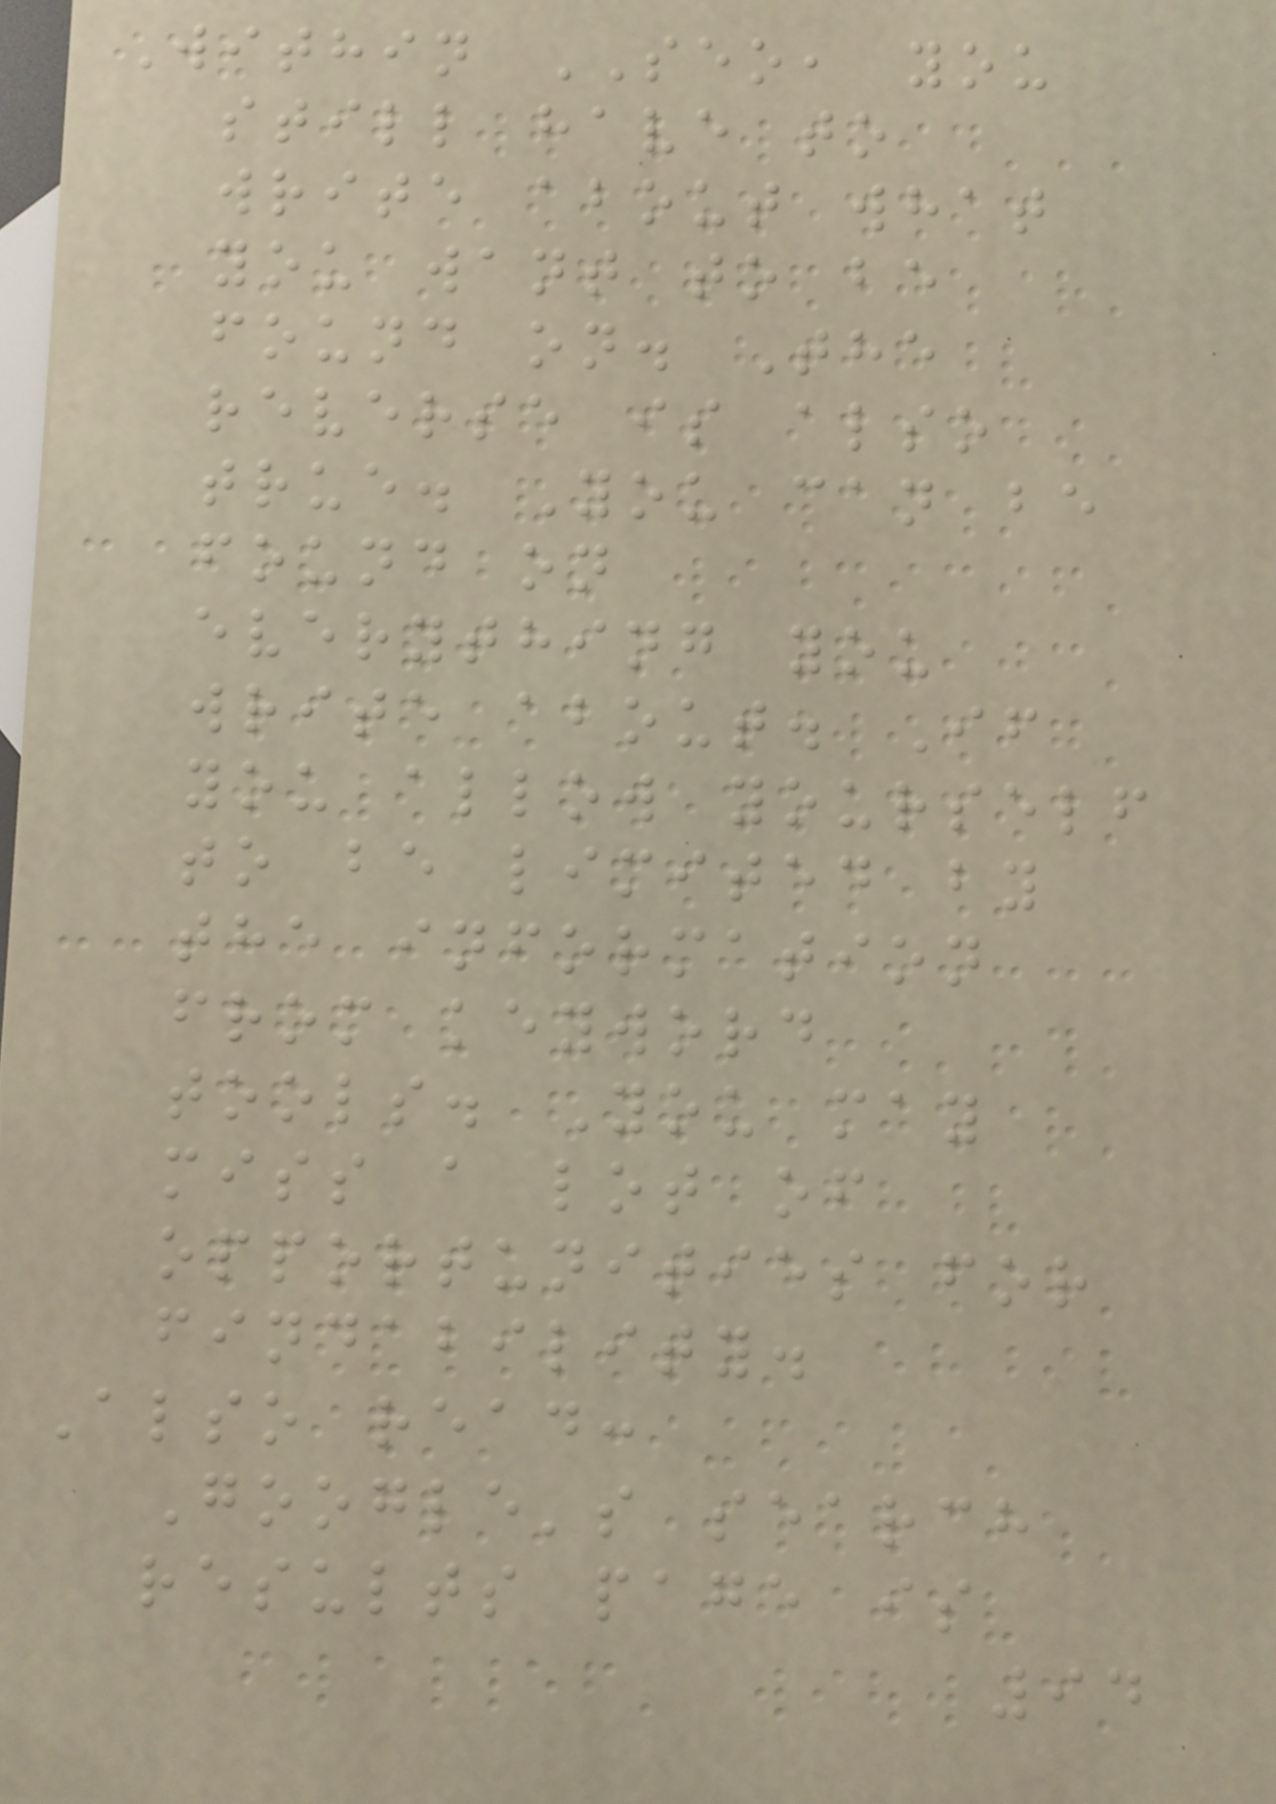Within SEO, you
still have to
write about what
you want to be
found on. The
reverse is also
true. You can be
found on
everything you
write about. If
you allow yourself
to be limited by
the information
from keyword
tools. You may
miss a lot of
opportunities for
findability.
Also read:
Google's search
results page is
94
